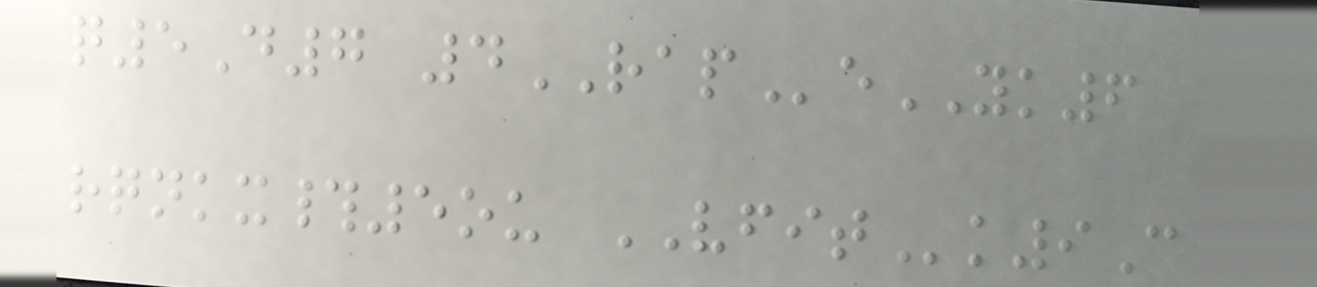q5D7 4RAPeYK6
rqnkx#5ou VFITk9C
